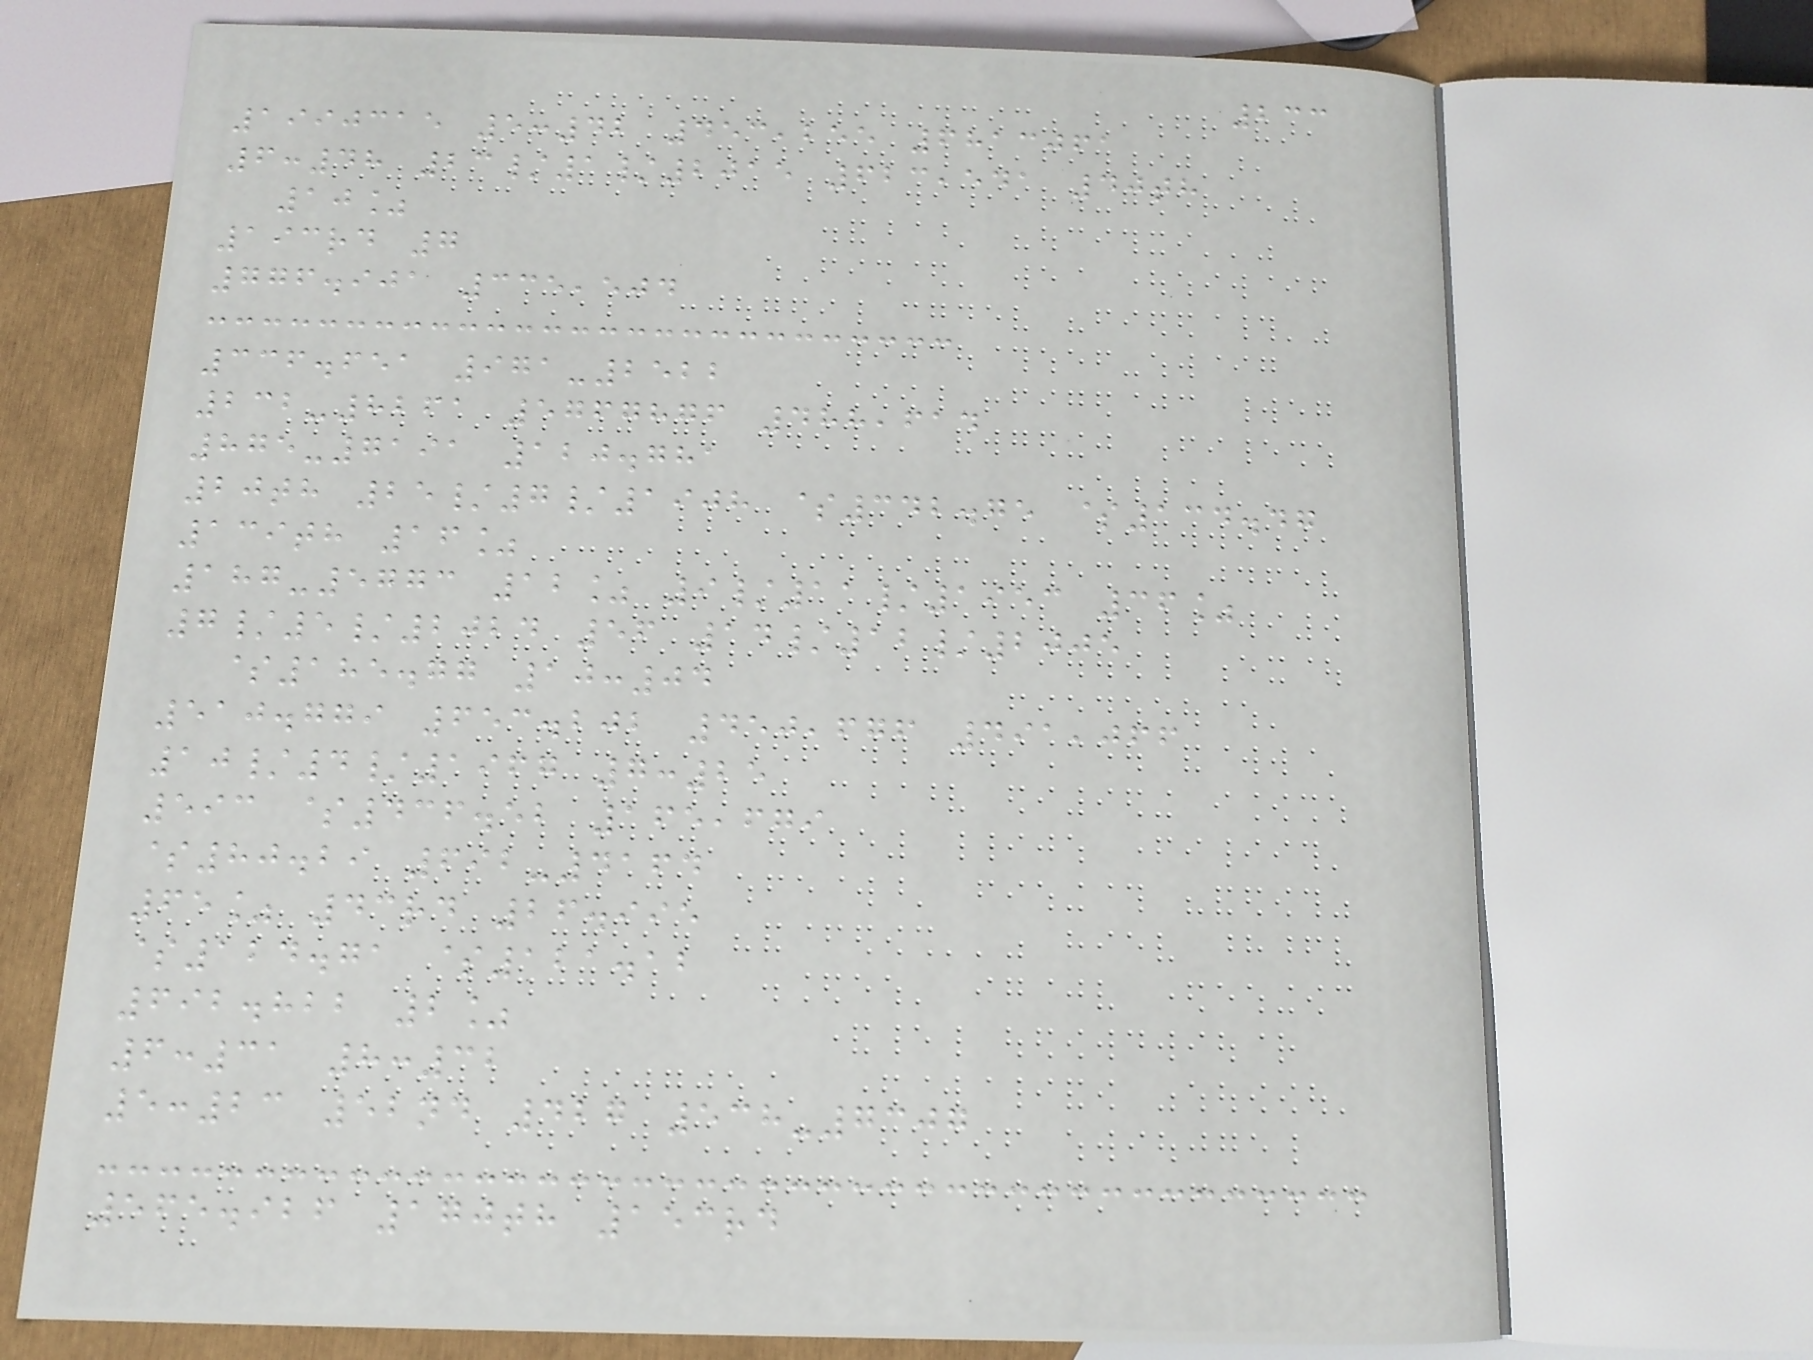233
1990315 5:42 453,255 6813061
6:48 23/1/2015 623,541 40th
10%
193rd 7
776.901 335,504
336.651 971-2522
232-8261 5767876 488,614
875-7191 120.781
20th 25/7/1908 $342.75 $134.47
139th 16%
187-5773 12% 9/11/1953 36%
7/5/2024 56 14/12/2005
$185.77 10:04
510.779 653.202 450,676 491,066
10/4/1967 7:25
593 $436.52 165,679
$80.29 692-4164
65% 43rd 26.995
$124.71 $121.12
692.822 2%
6:31 8:32
5:23 52nd 427 538-7307
565.926 170th 153rd
